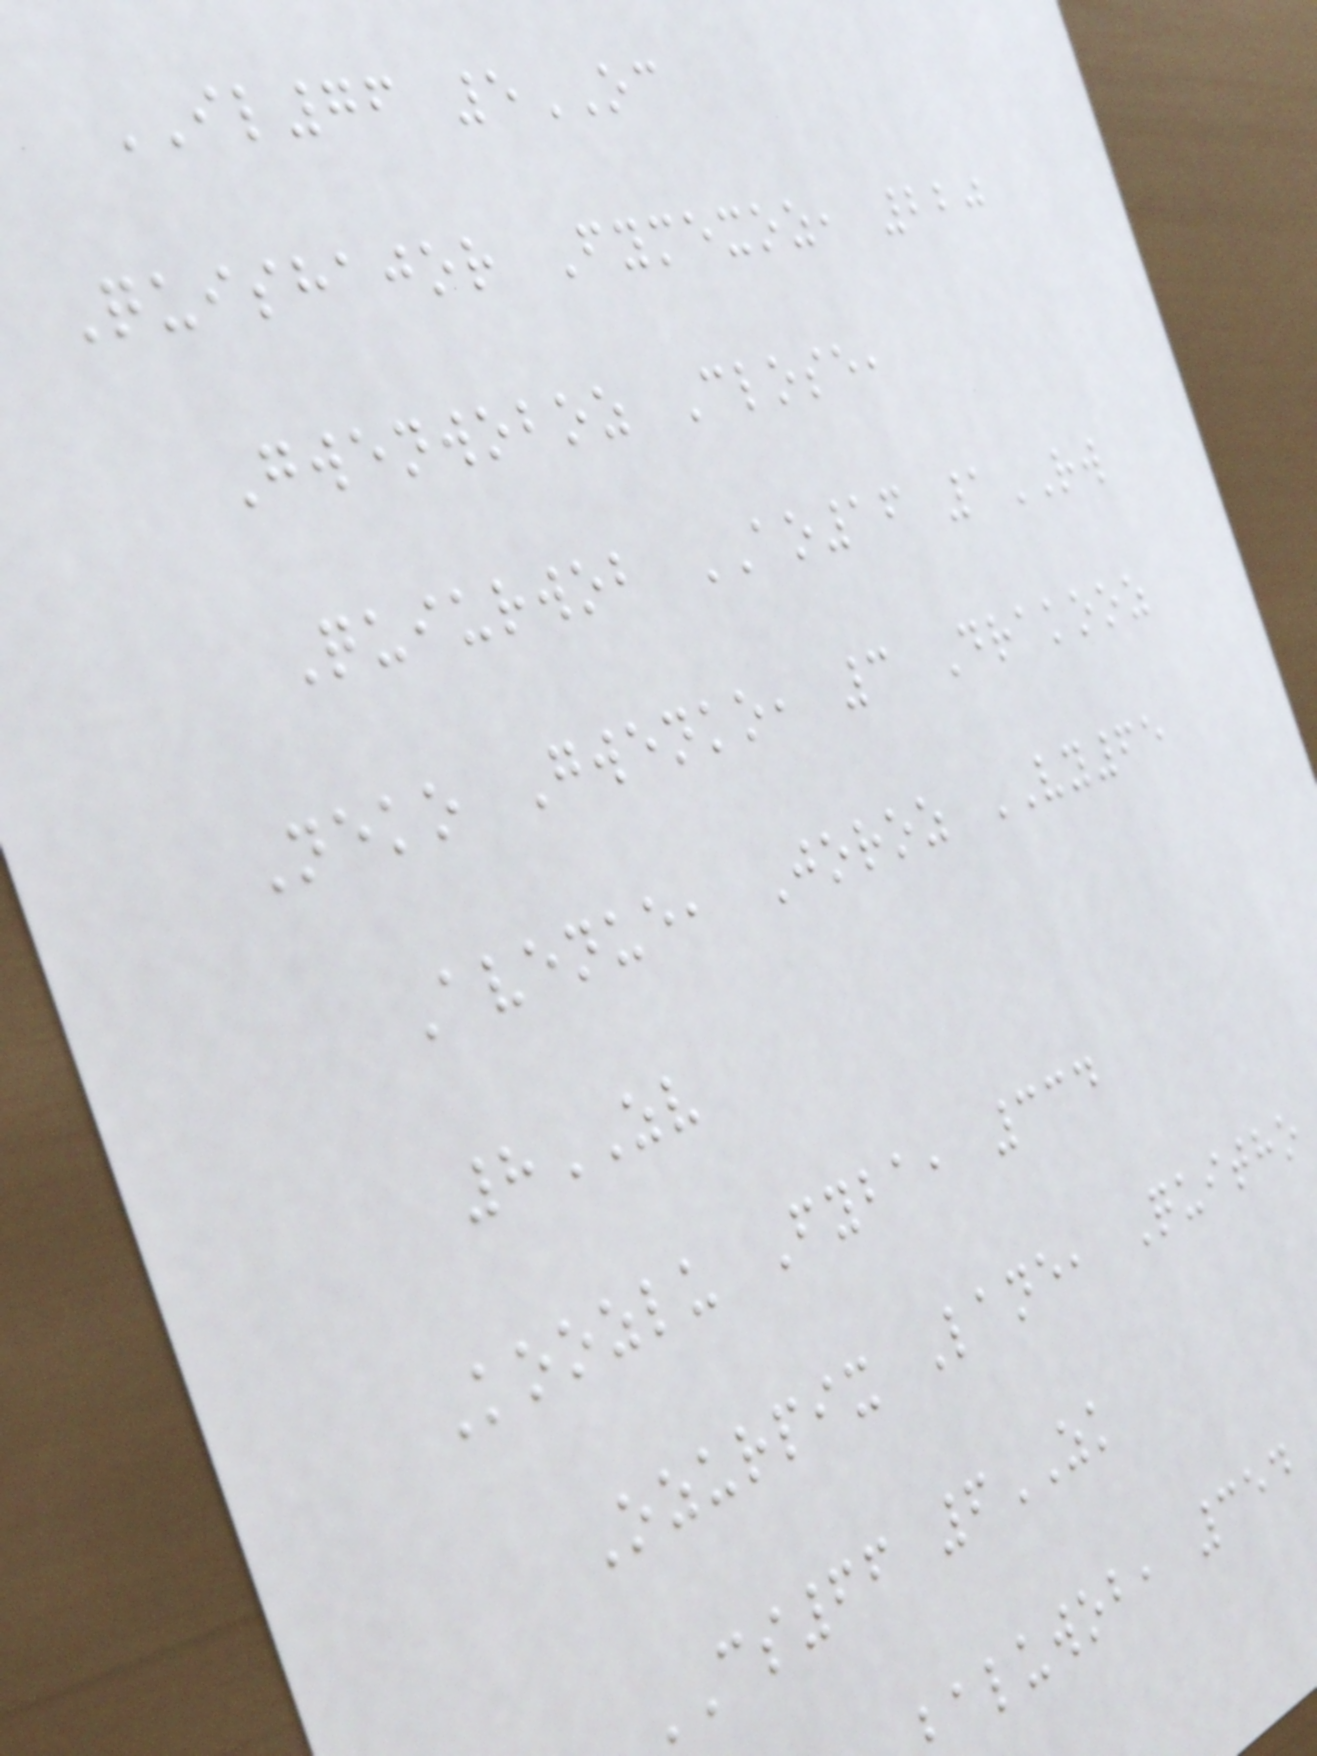IL76 5OC
Quishajor Fymexoz, 220
Gwenwoboz Close,
Quiurwob AO16 1RW
Neko Gwenko, 3 Drakooz
Avenue, Joroz VY65
8ZV
Koozlu Fyba, 334
Ozurpix Lane, Quitho
CS66 6ZK
aluwob, 354
